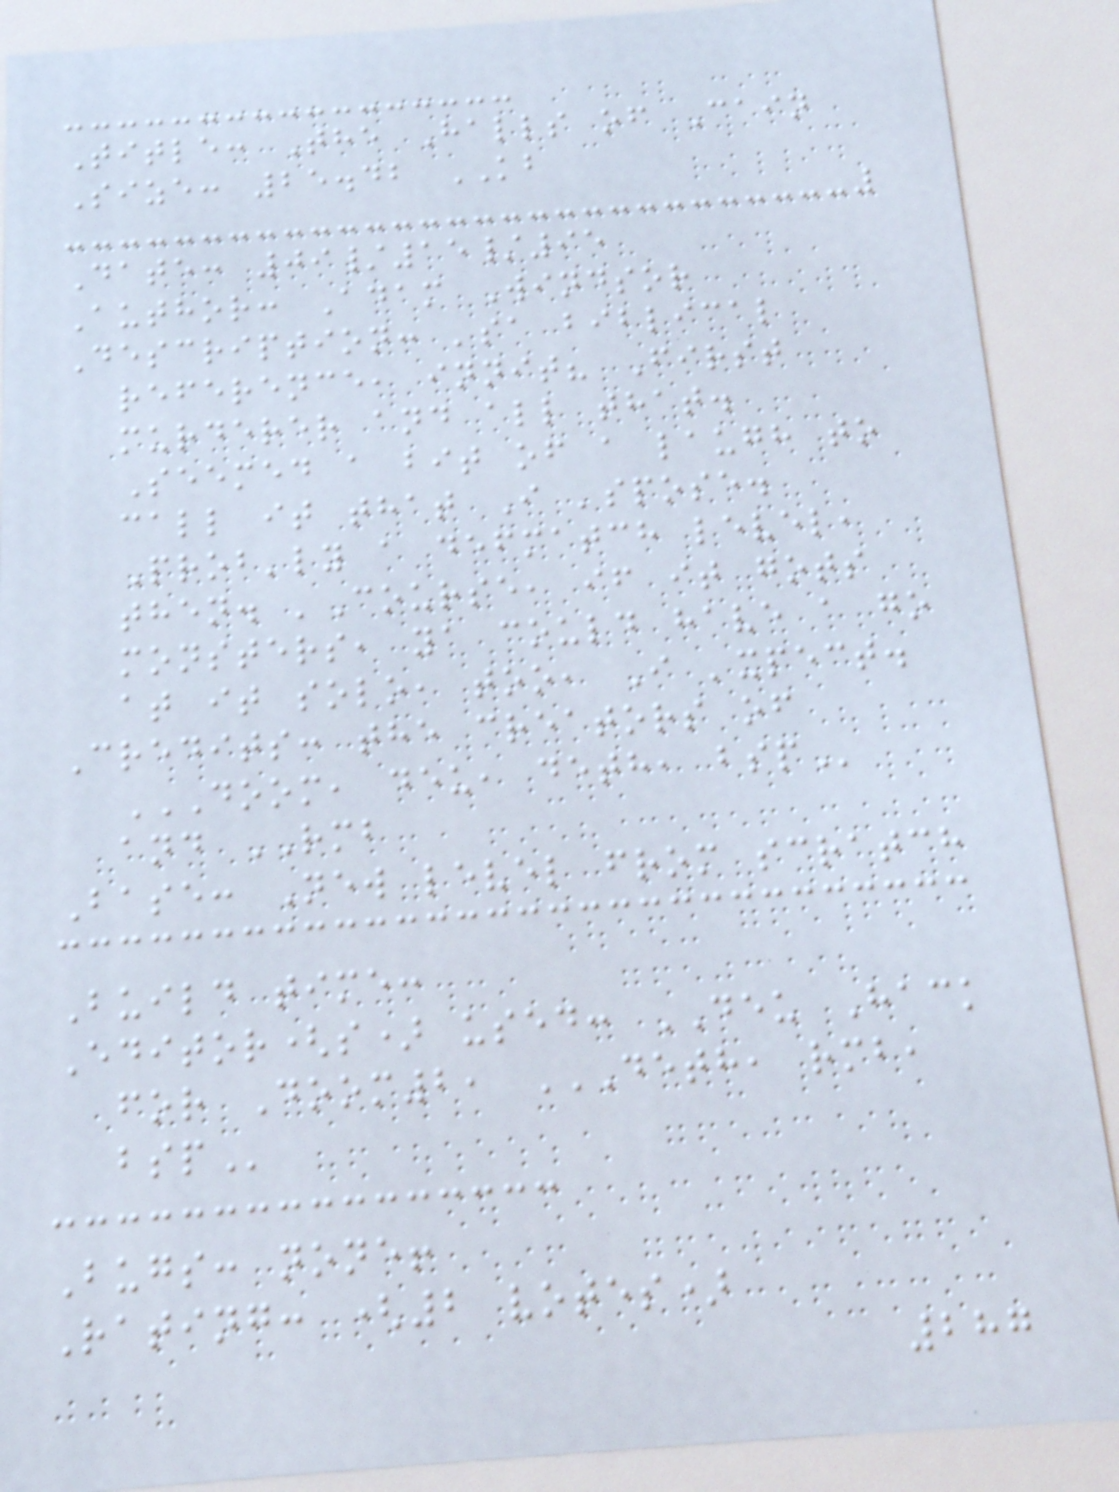Title: The Halls of Cain
Size: 25.42 KB
Date: 09/15/95
Author: Adam Windsor
Description: 'sa biblical
reference, innit? First
murderer and all that.
Seemed a bit of a laugh to
call it that I 'spose.
Prob'ly a defmatch level,
then. 'Course, if it gots
monsters, ya could have a go
at it solo, too, I 'xpect.
Credits: the creators of
DOOM, DEU, DETH, BSP
and RMB
Base: New level from scratch
Build time:
Editor(s) used: DEU Hack
for Doom2, DETH, RMB,
BSP
Bugs: none!
Rating: (2 votes)
287
